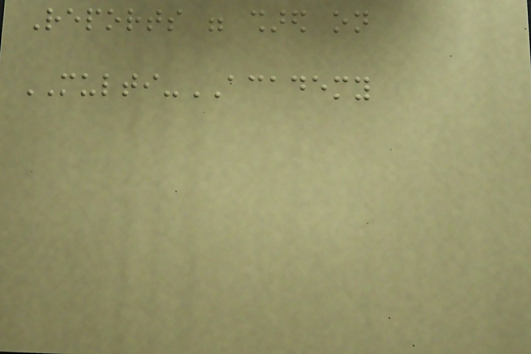Reports were shared on
MULTI-ACADEMY
